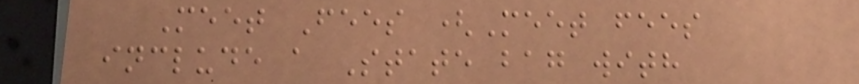Meet Fees (Meet fees
include a State bag with
